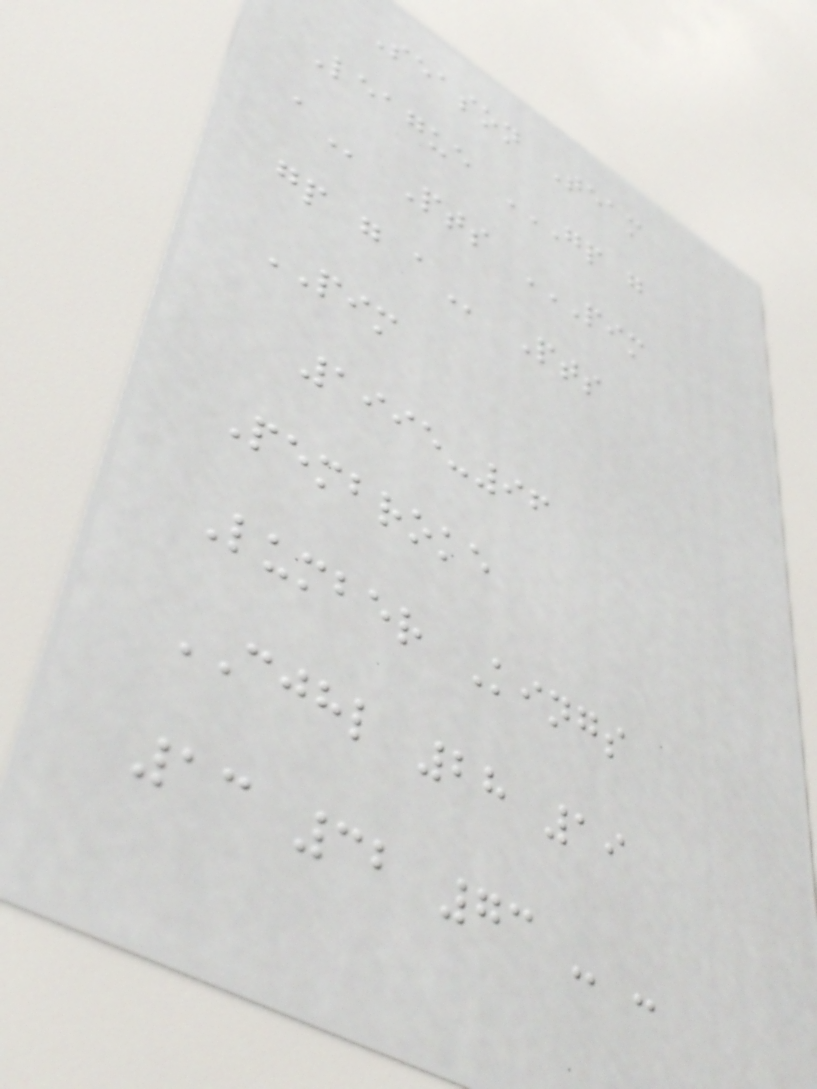Season Team
League GP G
A Pts PIM
GP G A Pts
PIM
1995-96
Pembroke
Lumber Kings
CJHL 28 19
13 32 73 - -
